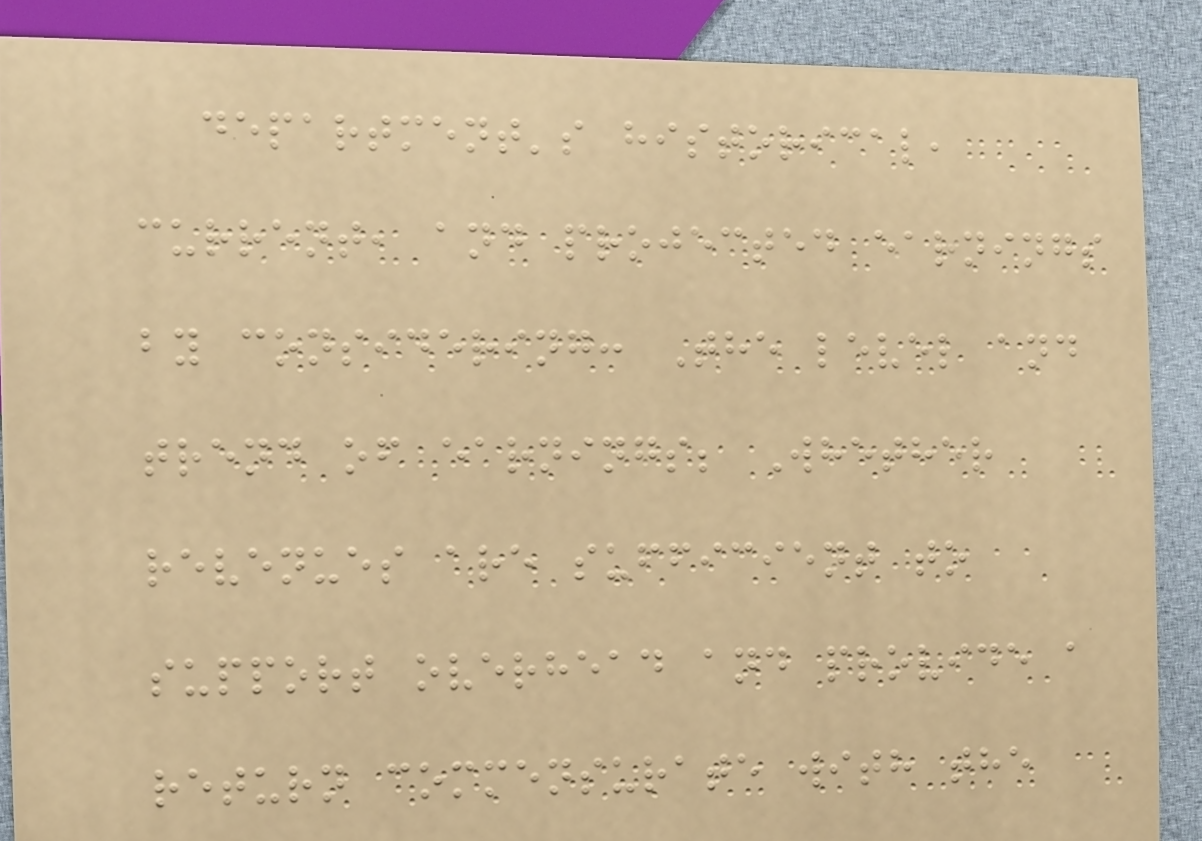department's historical,
current, and projected earnings
by considering: The level and
trend of earnings; Whether
revenues are sufficient to
support overhead and provide a
return commensurate with the
